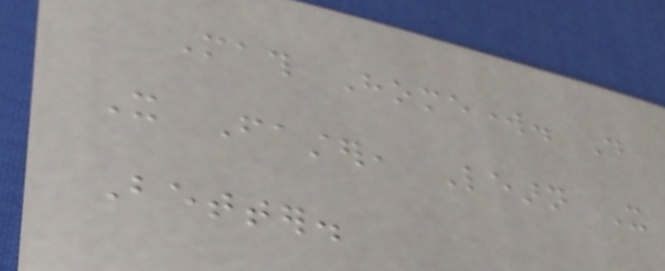Math Homework. Do
It Faster, Learn It
Better.
